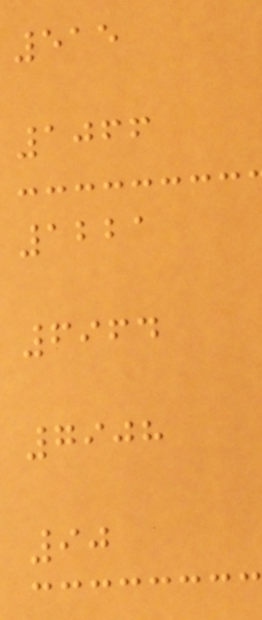515
1066
1221
6964
7908
90
